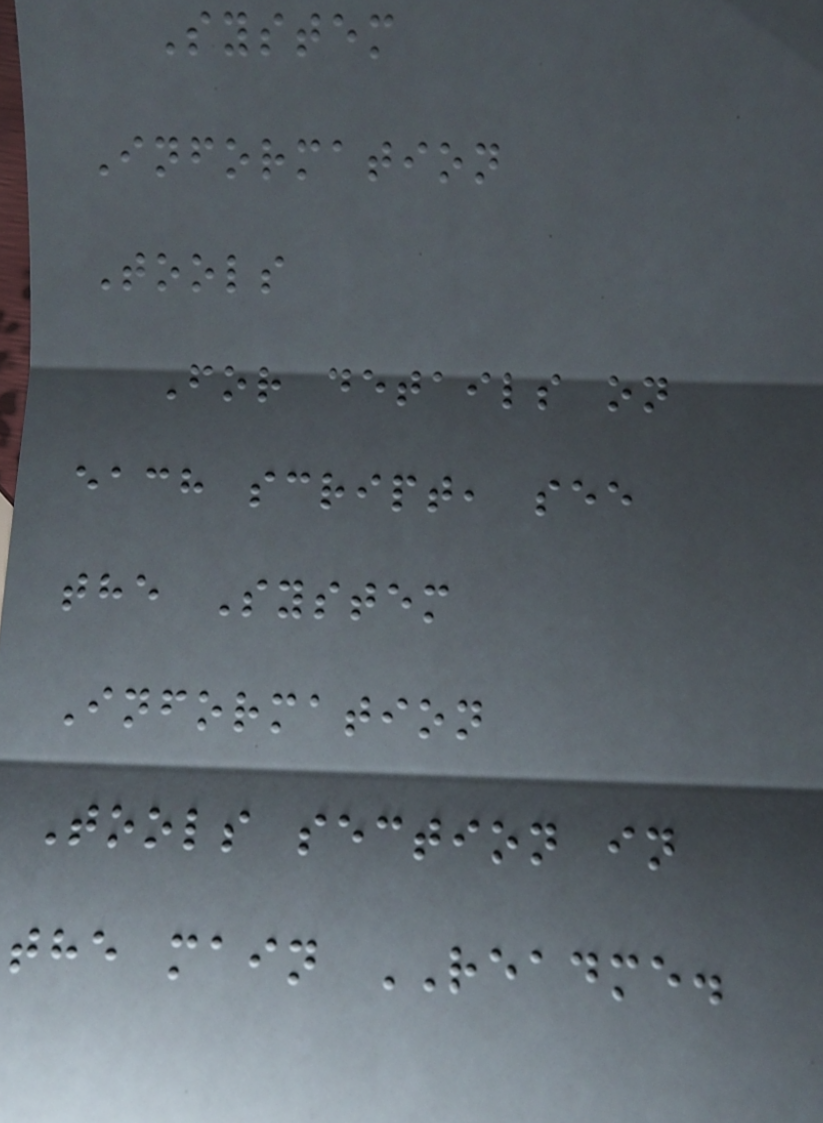System
Information
Tools
For details on
each script, see
the System
Information
Tools section in
the main README.
